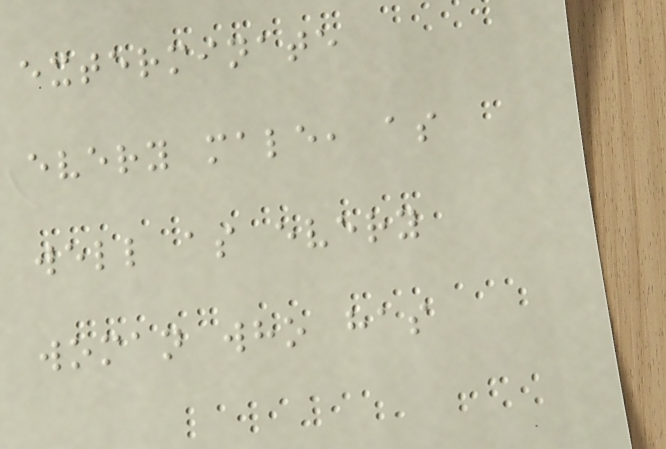exterminate
every male, as
well as every
woman who has
